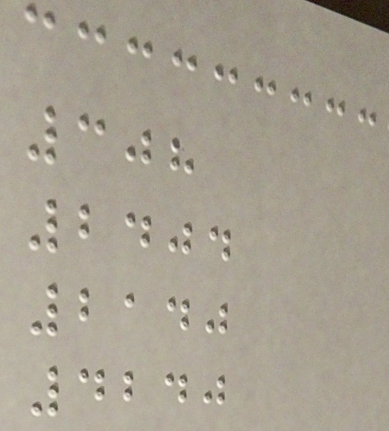308
2404
2140
4240
